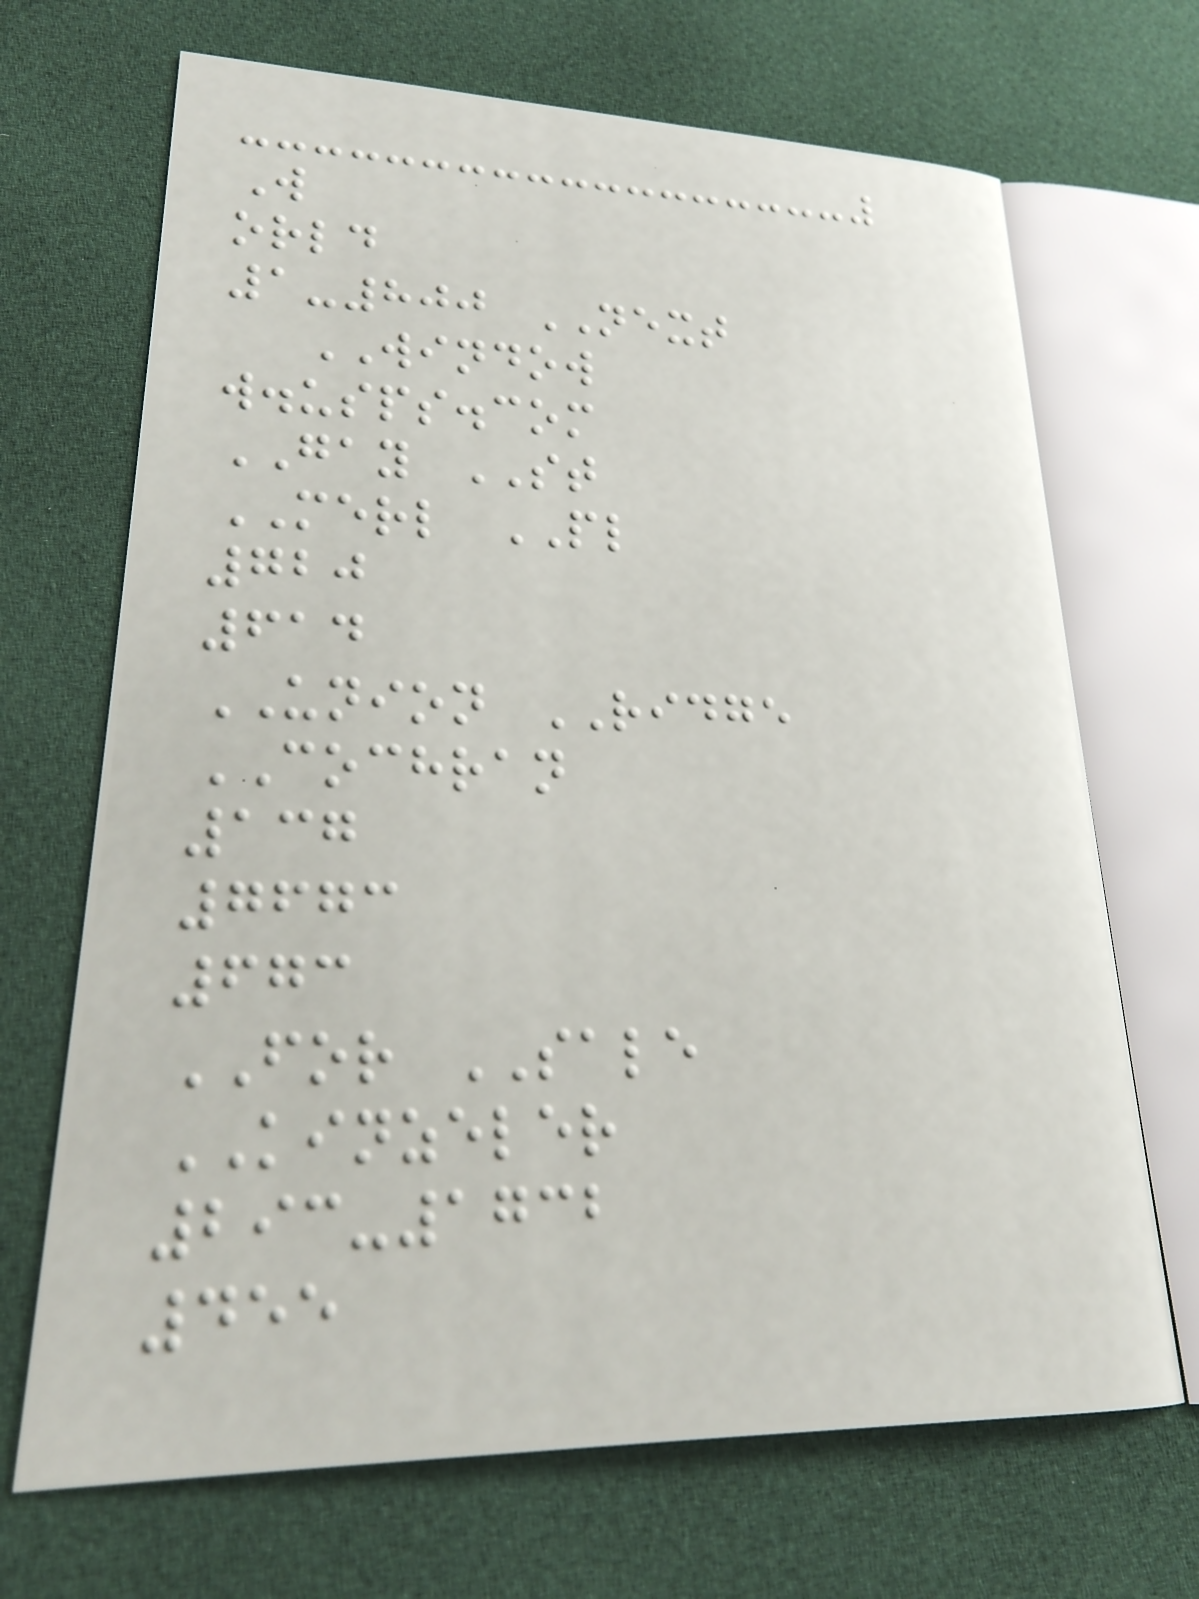W
orld
1-800 NEXT
WINDOW
w.usps.com
GAY ST
MERL PL
720
614
UNION RIDGE
COCHRAN
137
7673
673
FOR SALE
KINZELER
293-1732
455
